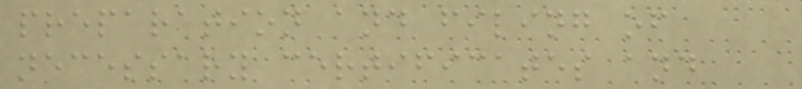preparation and filing of
necessary certificates and
